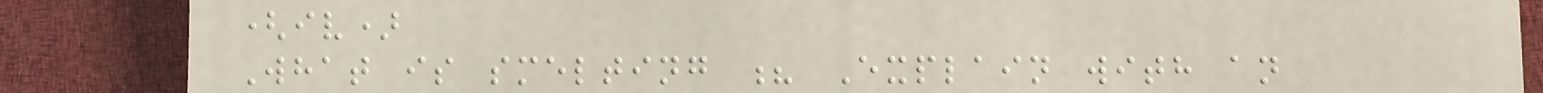(iv)
What is smelting ? Explain with an
